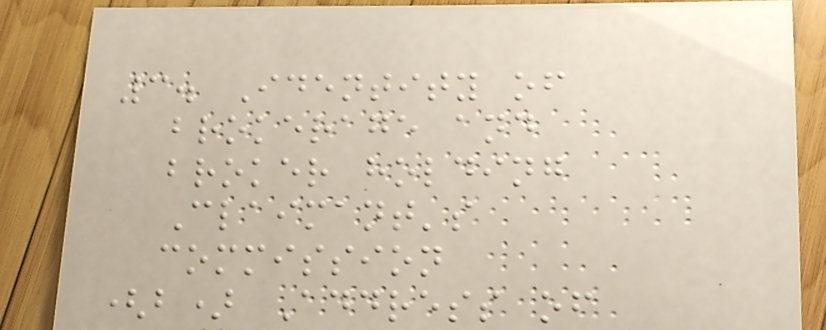3. Identity of
brokerage and
broker holding
Claimant's
commission
(b) Address of
